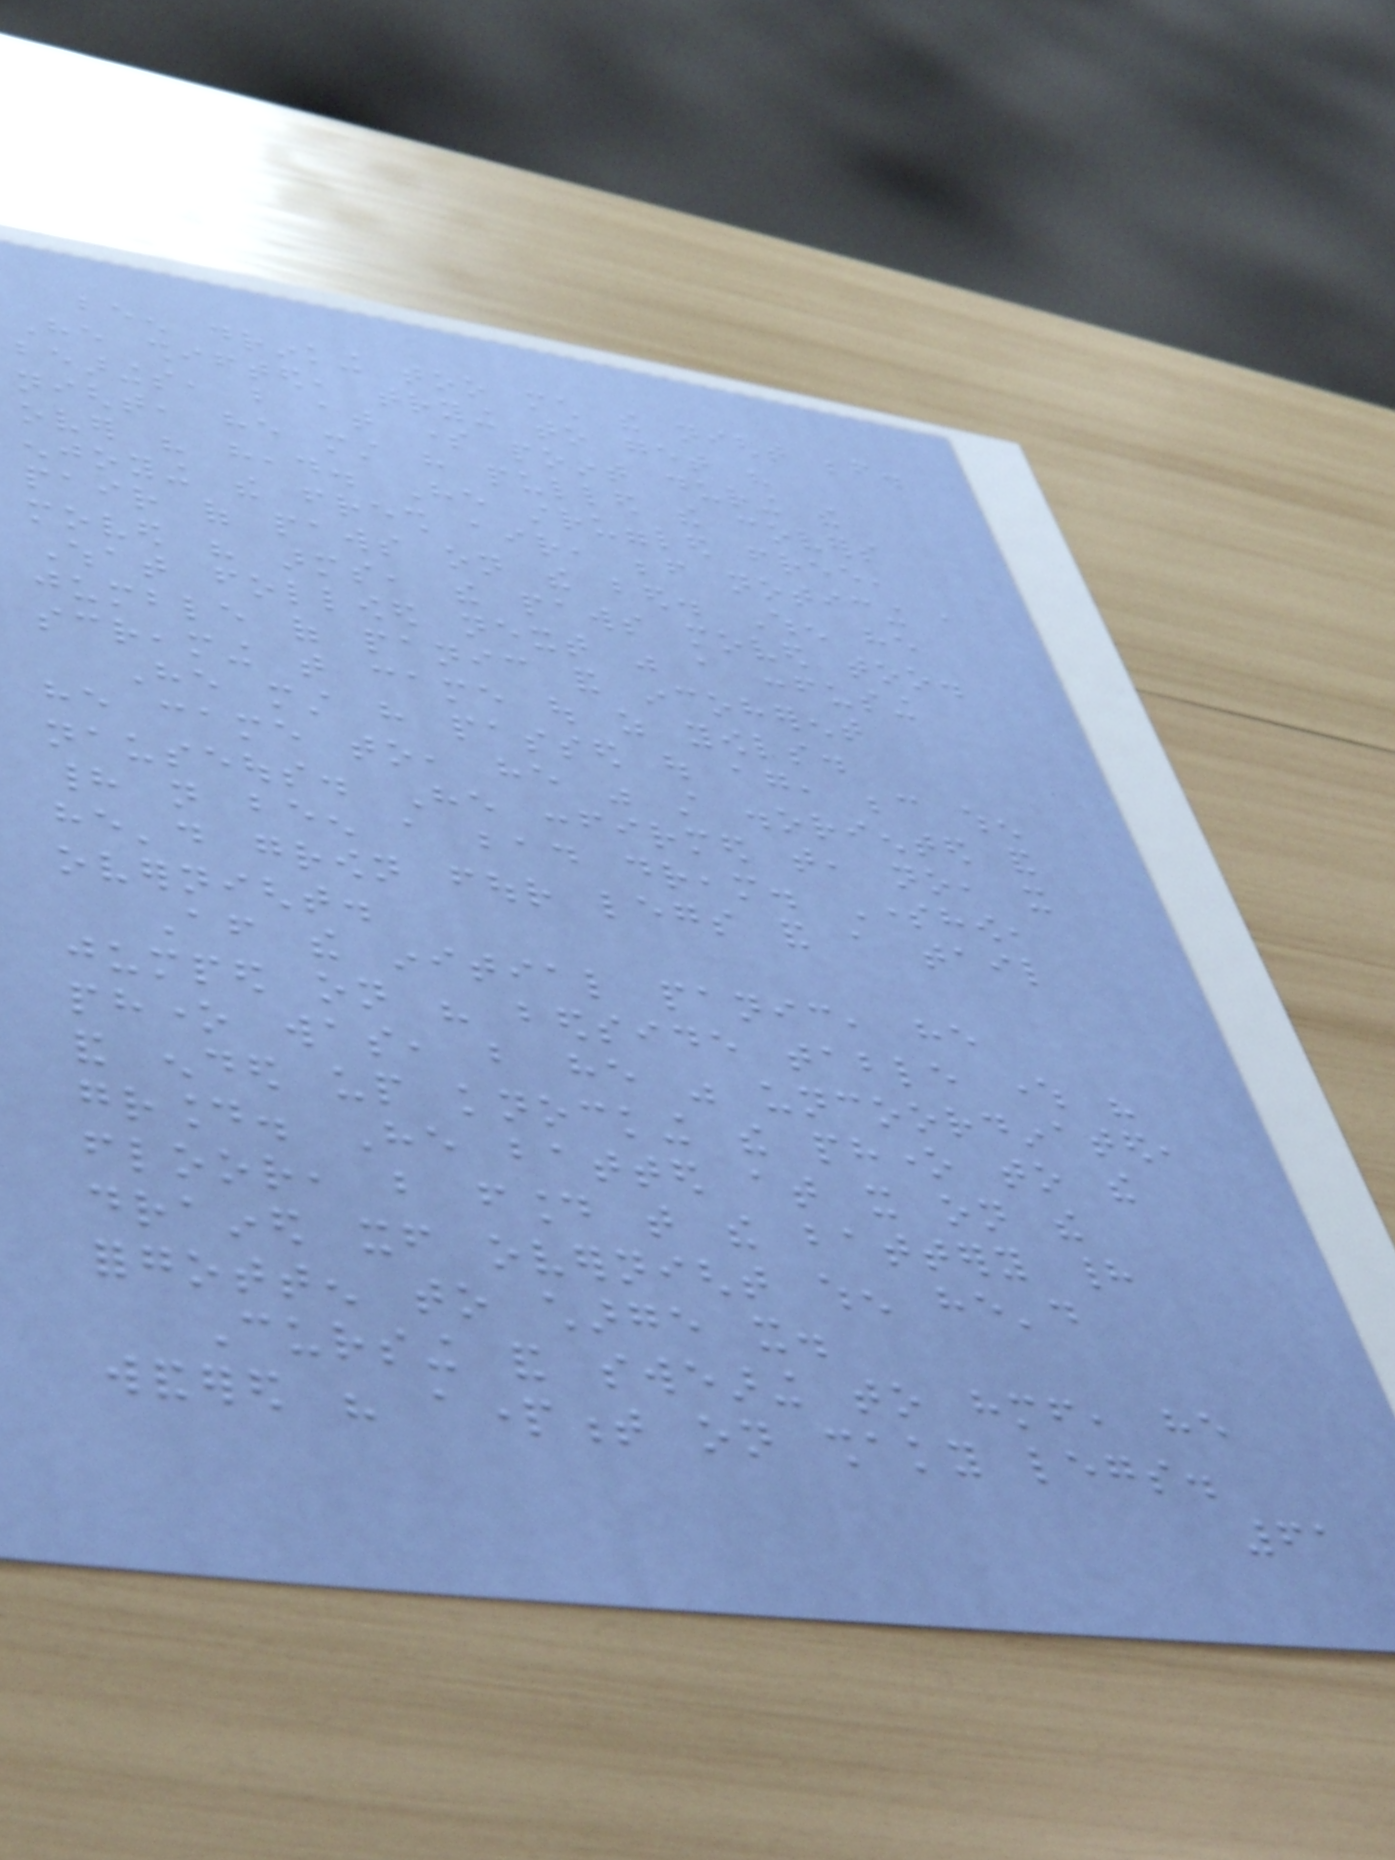been drinking too much the night before.
He shifted, trying to get his
bearings, but at some point during the
night, he must have pulled the covers
over his head. He struggled free,
enjoying the fresh air, before noticing a
pair of paws on the bed. When he
moved his arms, the paws moved too.
What followed next was a confusing
jumble of panic and incoherent
screaming that came out as yowls.
He must have passed out again, because when
he came to, he was still disoriented and
nauseous. He confirmed that, no, it
had not been a bad dream. Somehow,
he'd grown four legs and a tail
overnight.
After the initial panic, he
jumped on his bedside table where his
phone was, but he was uncoordinated,
and ended up knocking the phone to the
ground. He batted at it on the
floor, but found that the battery had
drained itself overnight when he'd
forgotten to charge it.
Cursing and swearing to himself, he
wandered his apartment on shaky legs.
61
